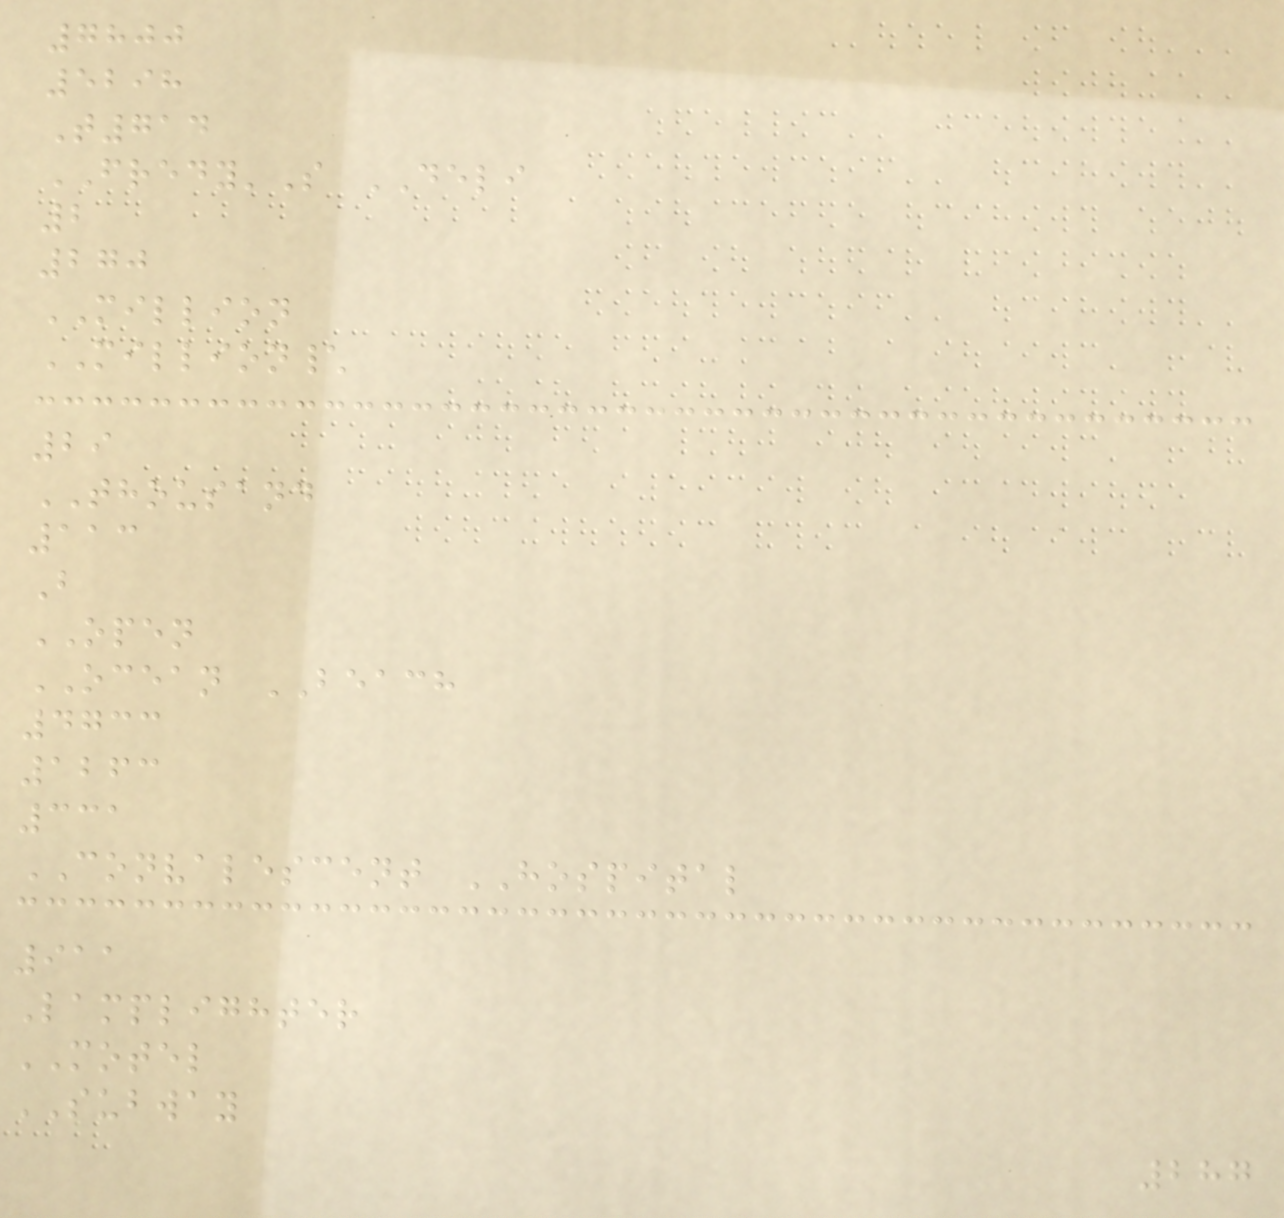7800
5298
T714
FREDY'S DELI
2
270
MILLION
MILLION\
29
THOUSAND
113
B
OPEN
OCEAN BEACH
4733
1263
331
CONVALESCENT HOSPITAL
911
Lamplighter
MOTEL
SUBWAY
287
